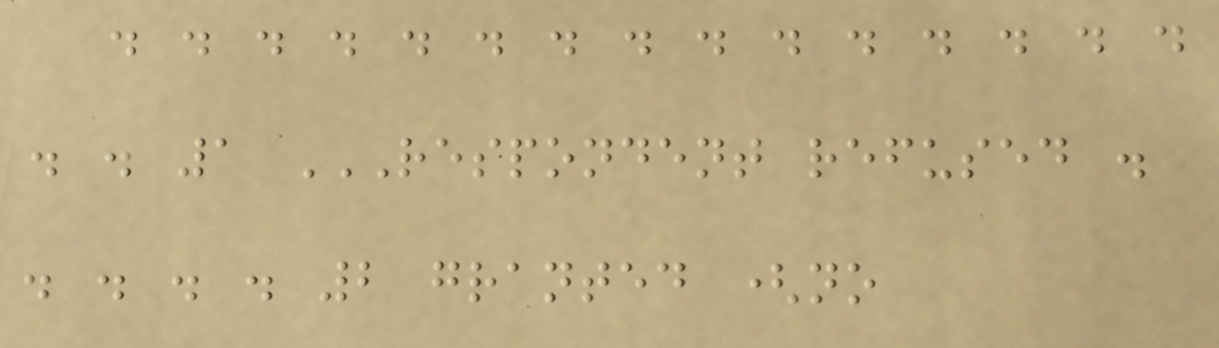. . . . . . . . . . . . . . .
. . 1 RESPONDENT REFUSED .
. . . . 2 GRANTED (NO
